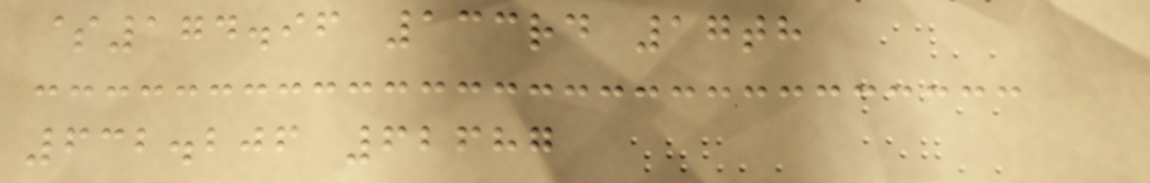$174.96 133rd 17th
632.206 62687
